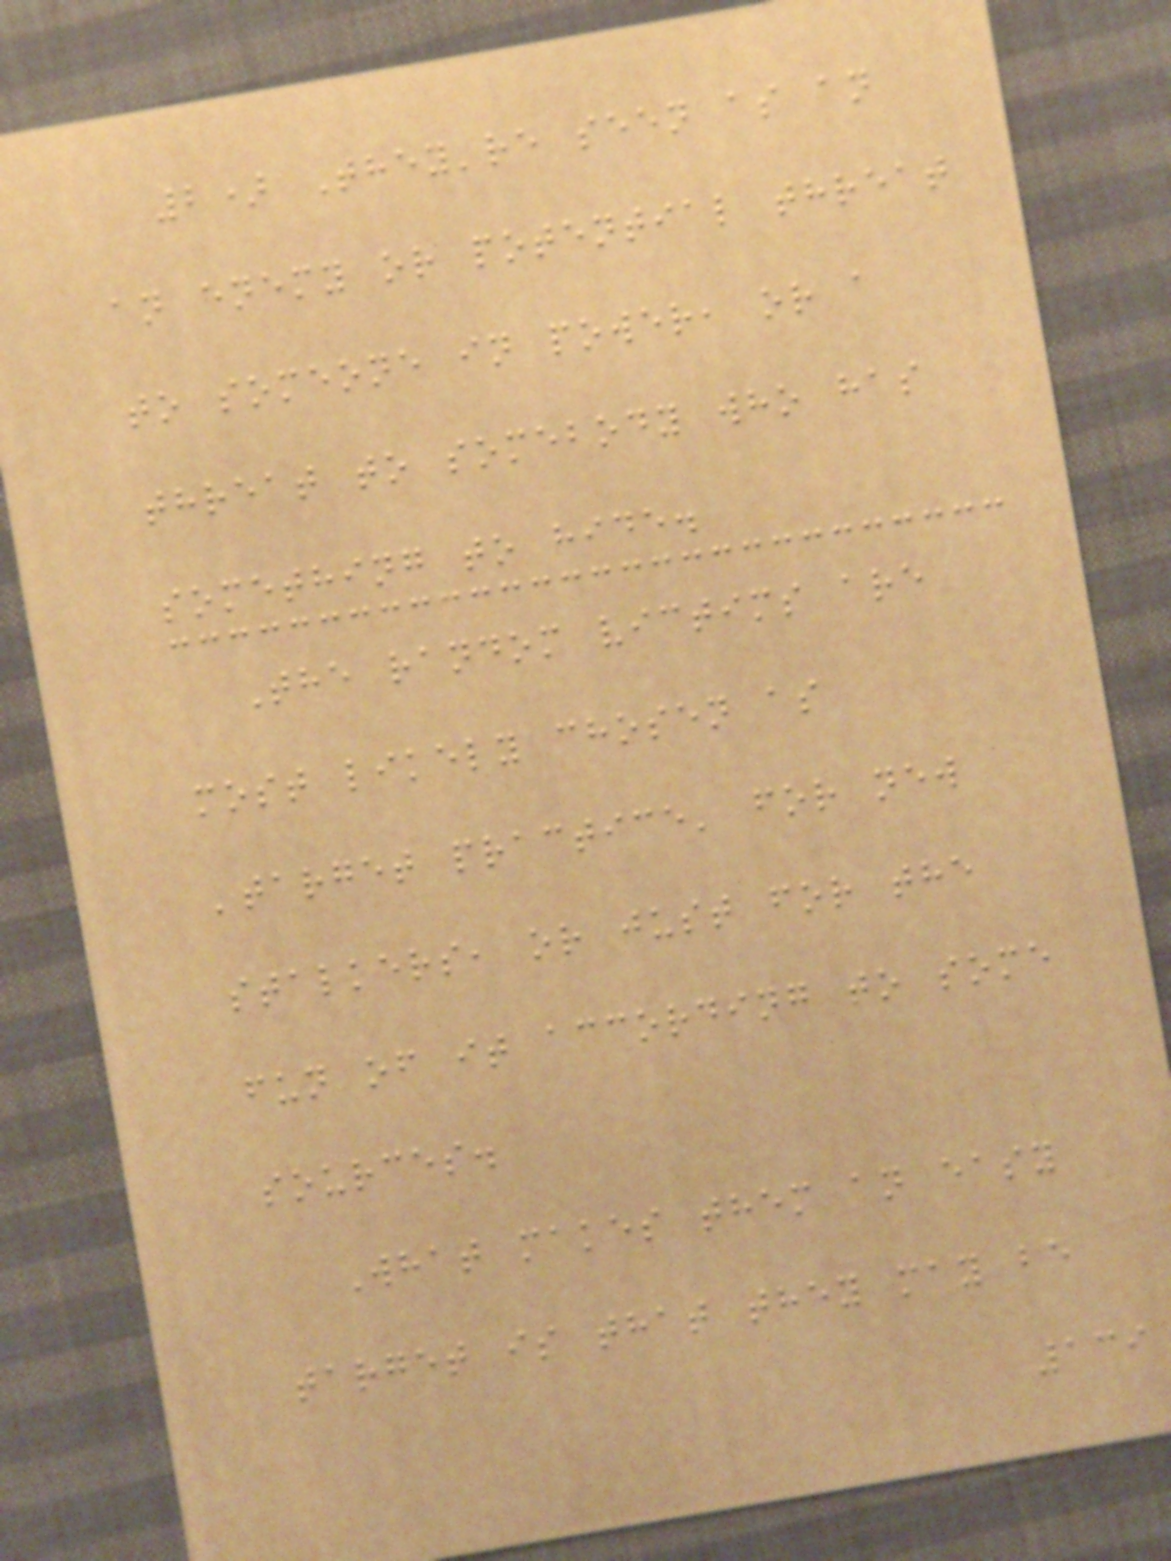2) They're seen as an
an enemy or potential threat
to someone in power, or a
threat to somebody who has
something to hide.
The random victims are
most likely chosen as
'target practice' for new
stalkers, or just for the
fun of it according to some
sources.
What makes them an easy
target is that they may be
139
